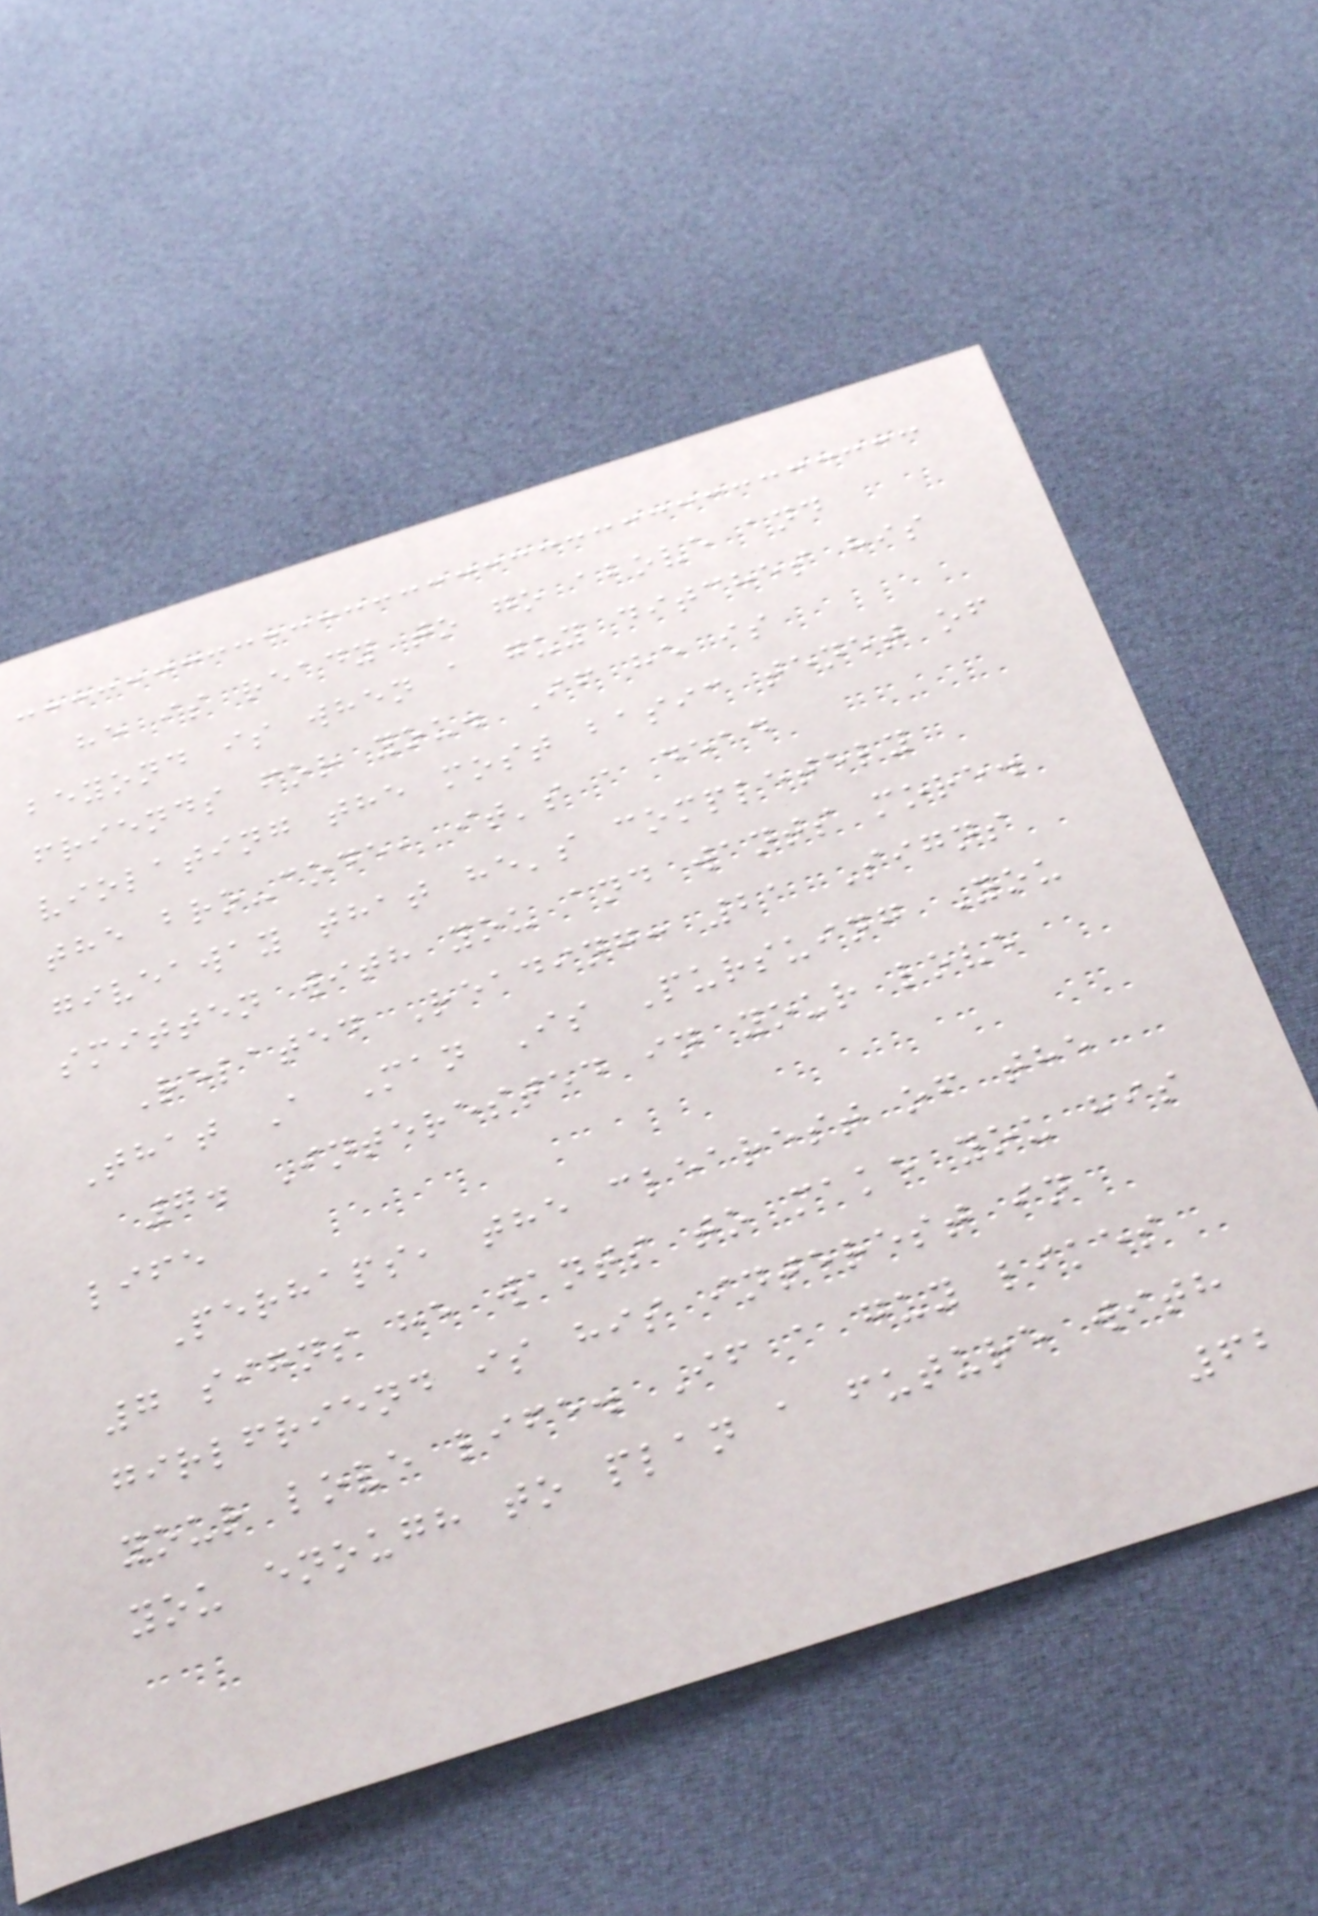he is ready to go above and
beyond is when a guy ditches his
friends for you. If he is
violating the most basic tenet of
the bro-code, it's a dead
giveaway that he's completely
smitten with you and wants more.
Related Reading: 21 Signs
That A Man Is Pursuing You
7. Interested in your love
life
Perhaps, the clearest of the
7 signs he wants to make you his
girlfriend is his interest in
your love life. If a guy likes
you enough to plan a future with
62
